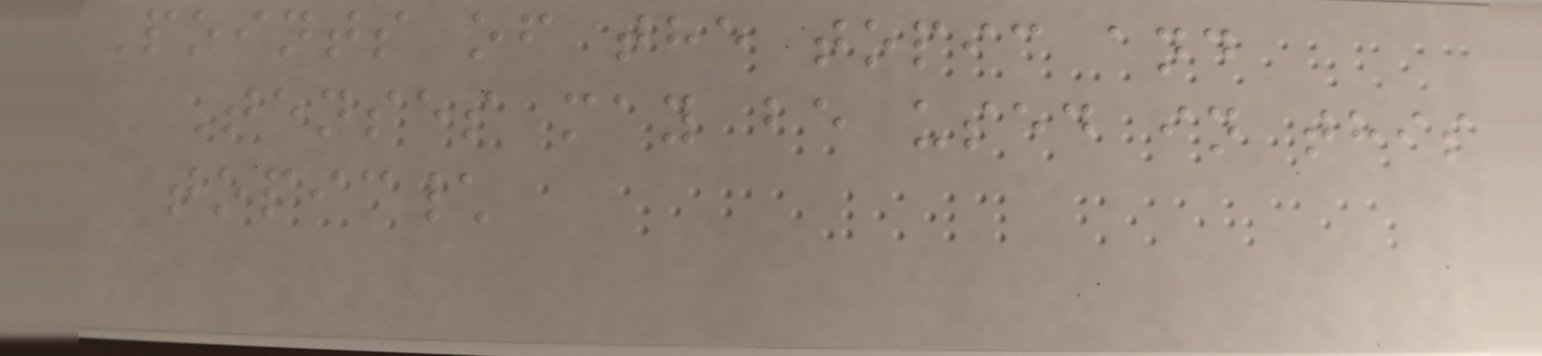Points of the topic and
Tenses may be used in this
topic\
